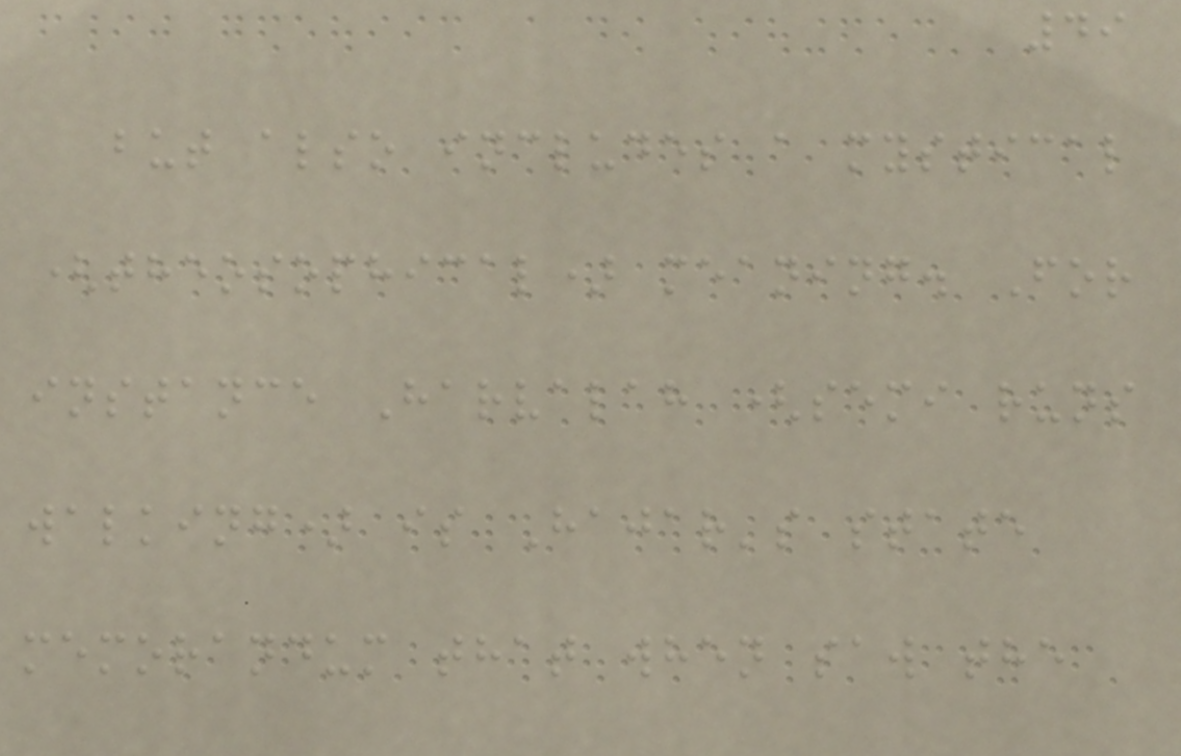49
but also includes a mystical
(theosophical) meaning. For
instance Harvalah (semi runs
walking) is Hajar's state
memorandum that when saw the
